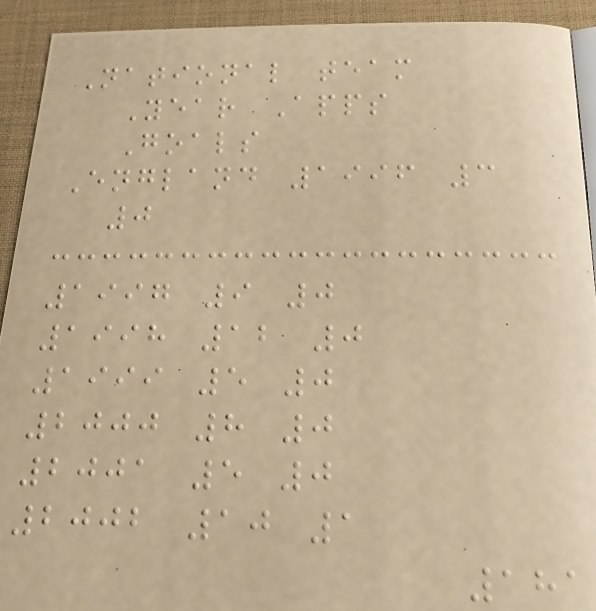National team
Year Apps
Goals
England 1996 3
0
1997 9 0
1998 12 0
1999 5 0
2000 8 0
2001 5 0
2002 10 1
181
